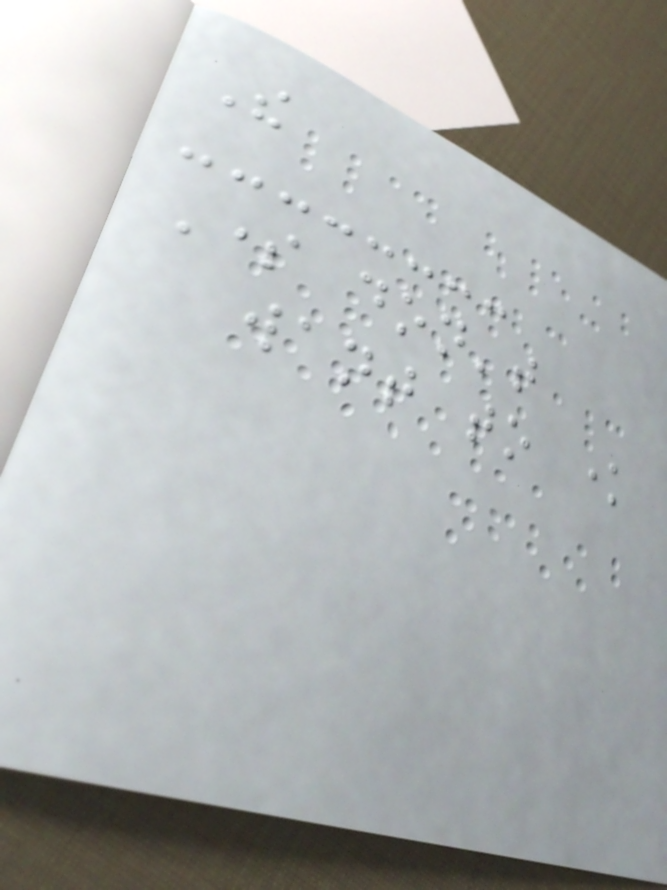The
Some don't
want to know
